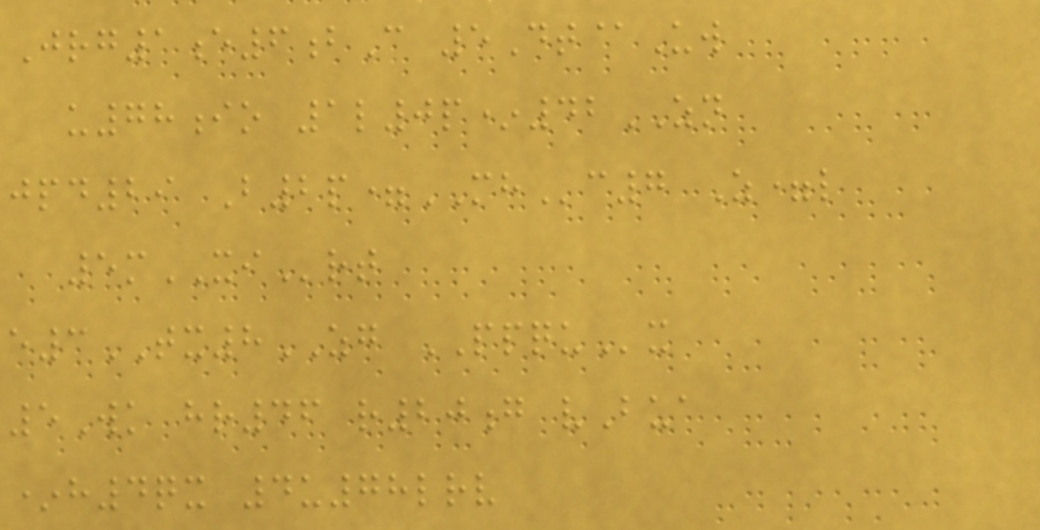Jrg1e6bC 5Dt@Uw
u78io 1l0p*42ZN
jpd29 B2p=MHc7 Z=l
5mXIrt
e3TX8ZG PPQUx
5Wk hr46 r20g vBua
*h4qx 4u78lrv
